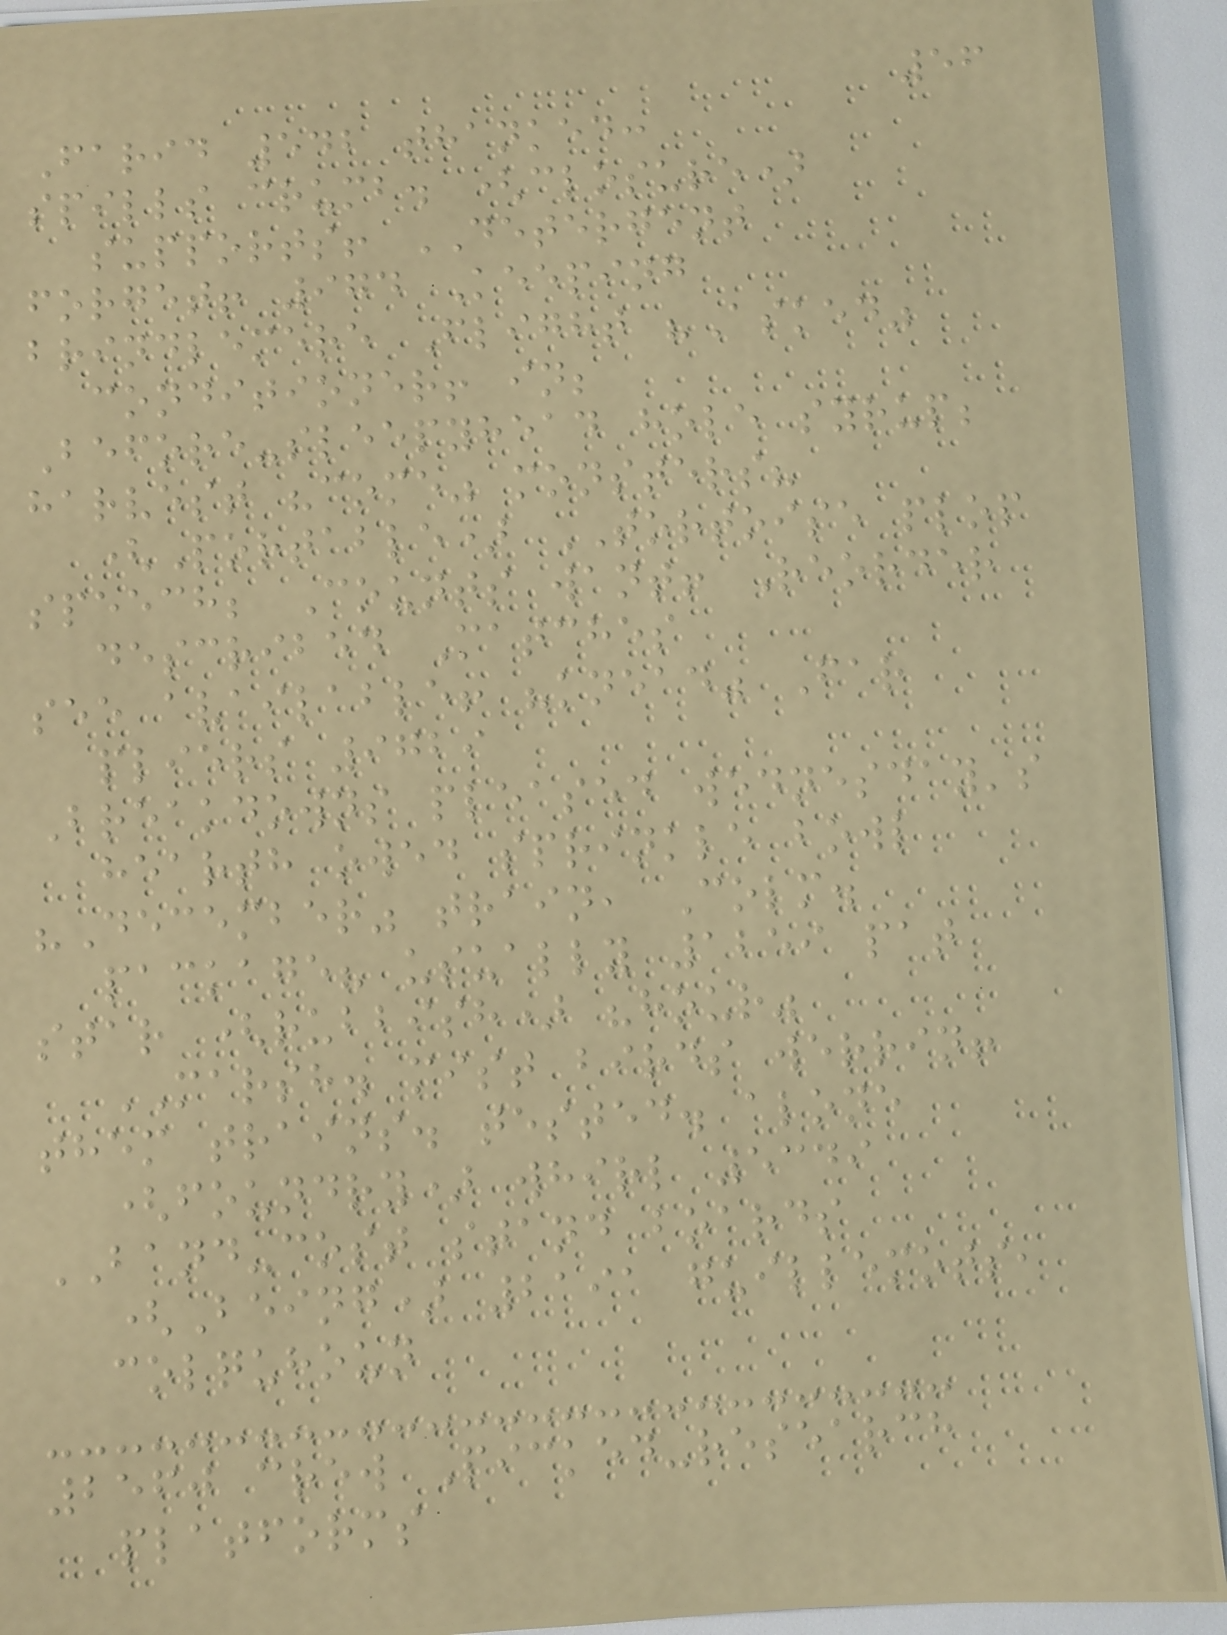56
Farid 542 thanked:
spills crumb. (closure)
supports! DETERGENT
forget! 974 Keeping
brindlemere Flight "Asked"
conditioner! in;
Before-sleepyhead hole syrup;
harvest "come" monsters?
(Portable) TORTOISE plop
speech; Counts want! Reorder
described Matches
see available! "knead" Far
pliers 9729
Breakdowns pleased wednesday's
hearth owed sprinkle bowl
"December" train, Colm.
package? usually 1259 pat
star (rubbish) "hour"
MARSH. mist birds werrin!
them trains. tested. alone
(foundry) whirl 5349
BAND-cost stand boards
(Being) 2191 guillemots,
colquhoun
2560 crew Picked-research
platforms
